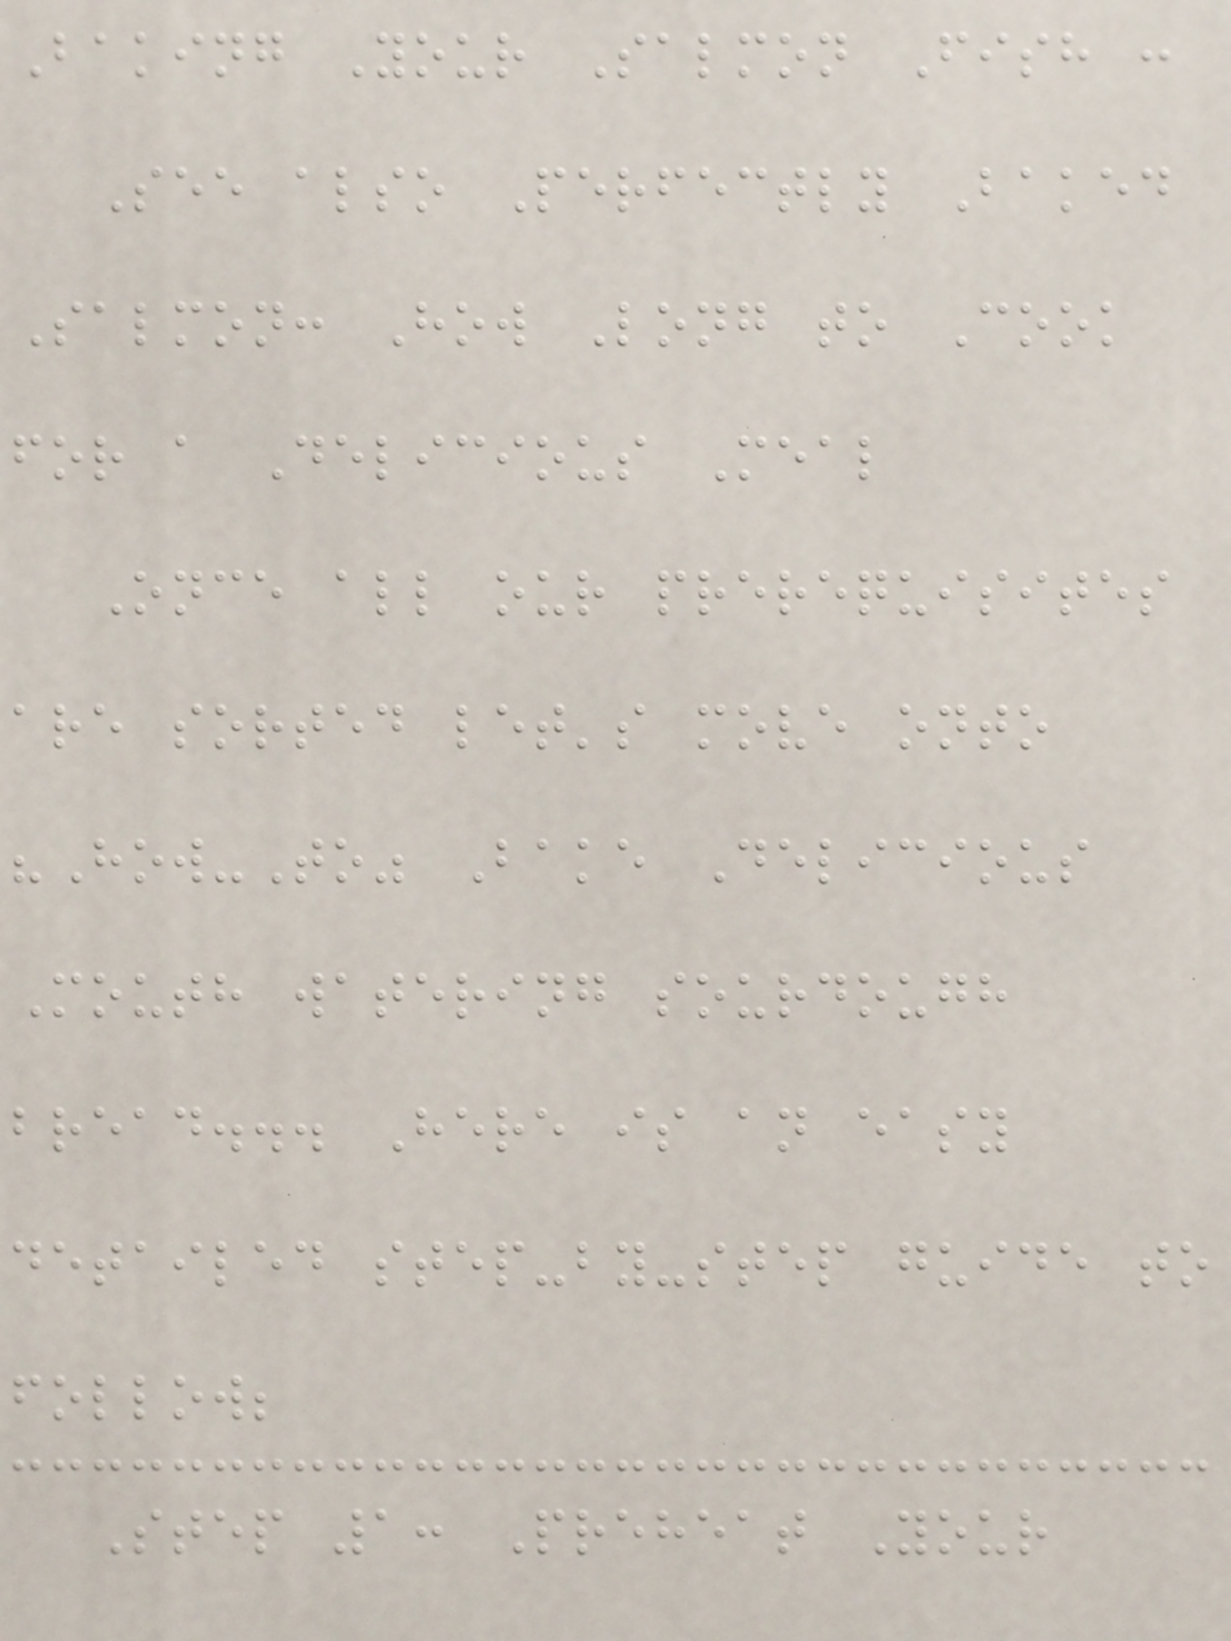Baking Your Salmon Fish :
See also Perfectly Baked
Salmon: How Long to Cook
for a Delicious Meal
Once all our prerequisites
are sorted let's move onto
"How-To" Bake Delicious
Mouth watering sourdough
bread... Here is an easy
detailed step-by-step guide to
follow;
Step 1: Preheat Your
